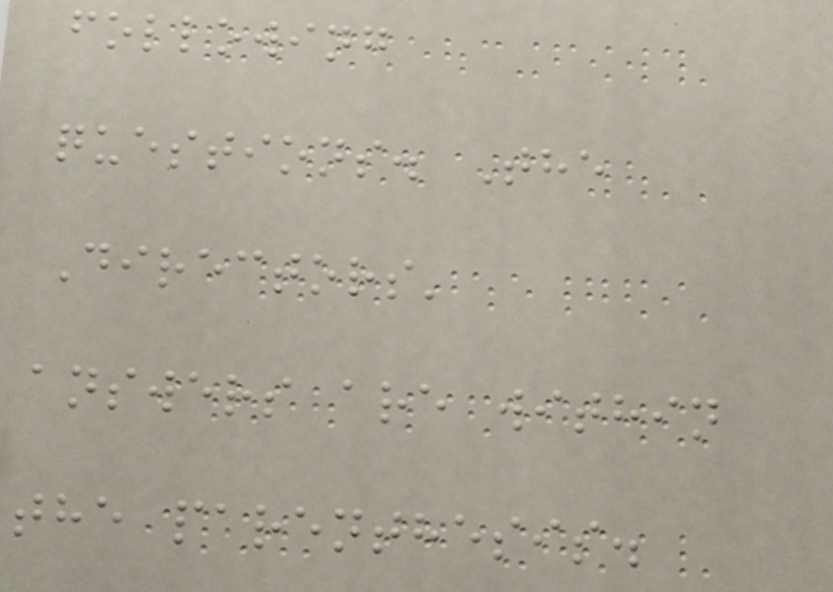following
questions. The
Directors'
answers are within
the parenthesis.
